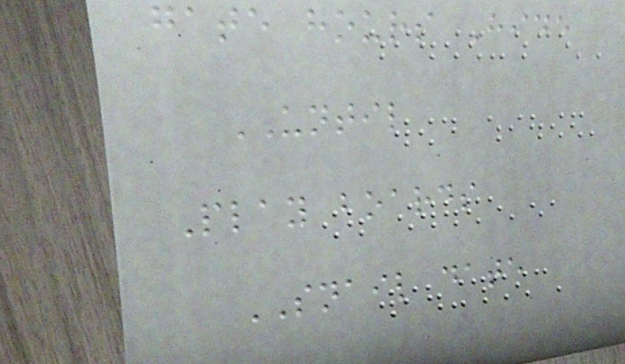gate hours Hide
UNTIL
Play boards
SNAIL date
